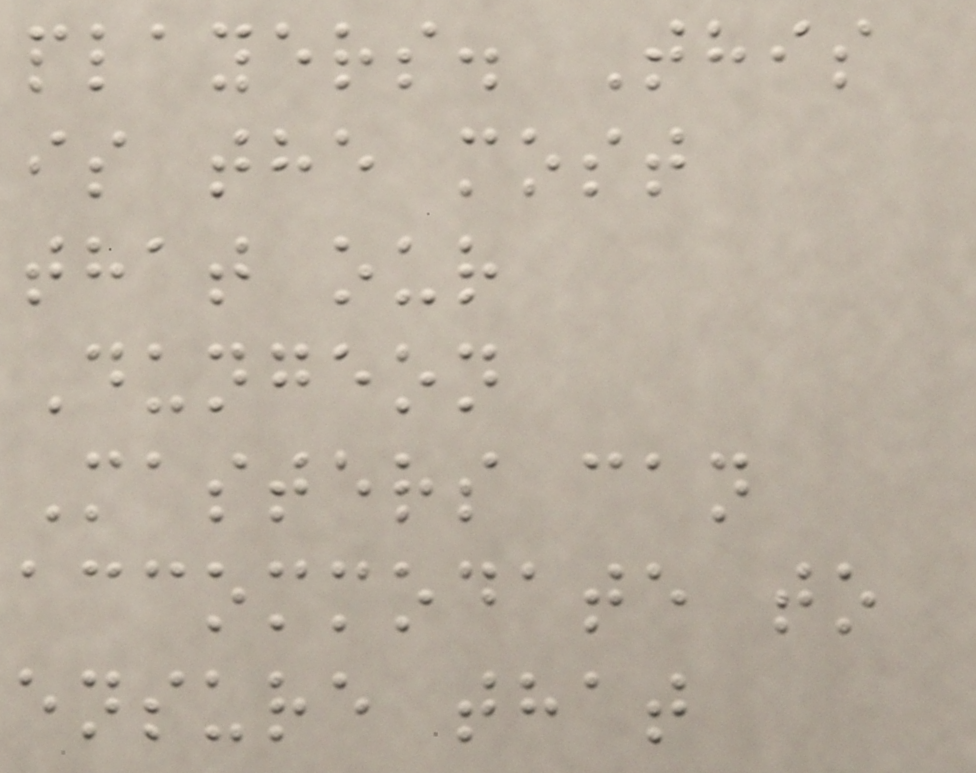players. This
is the most
that our
Dungeon
Masters can
accommodate to
ensure that
